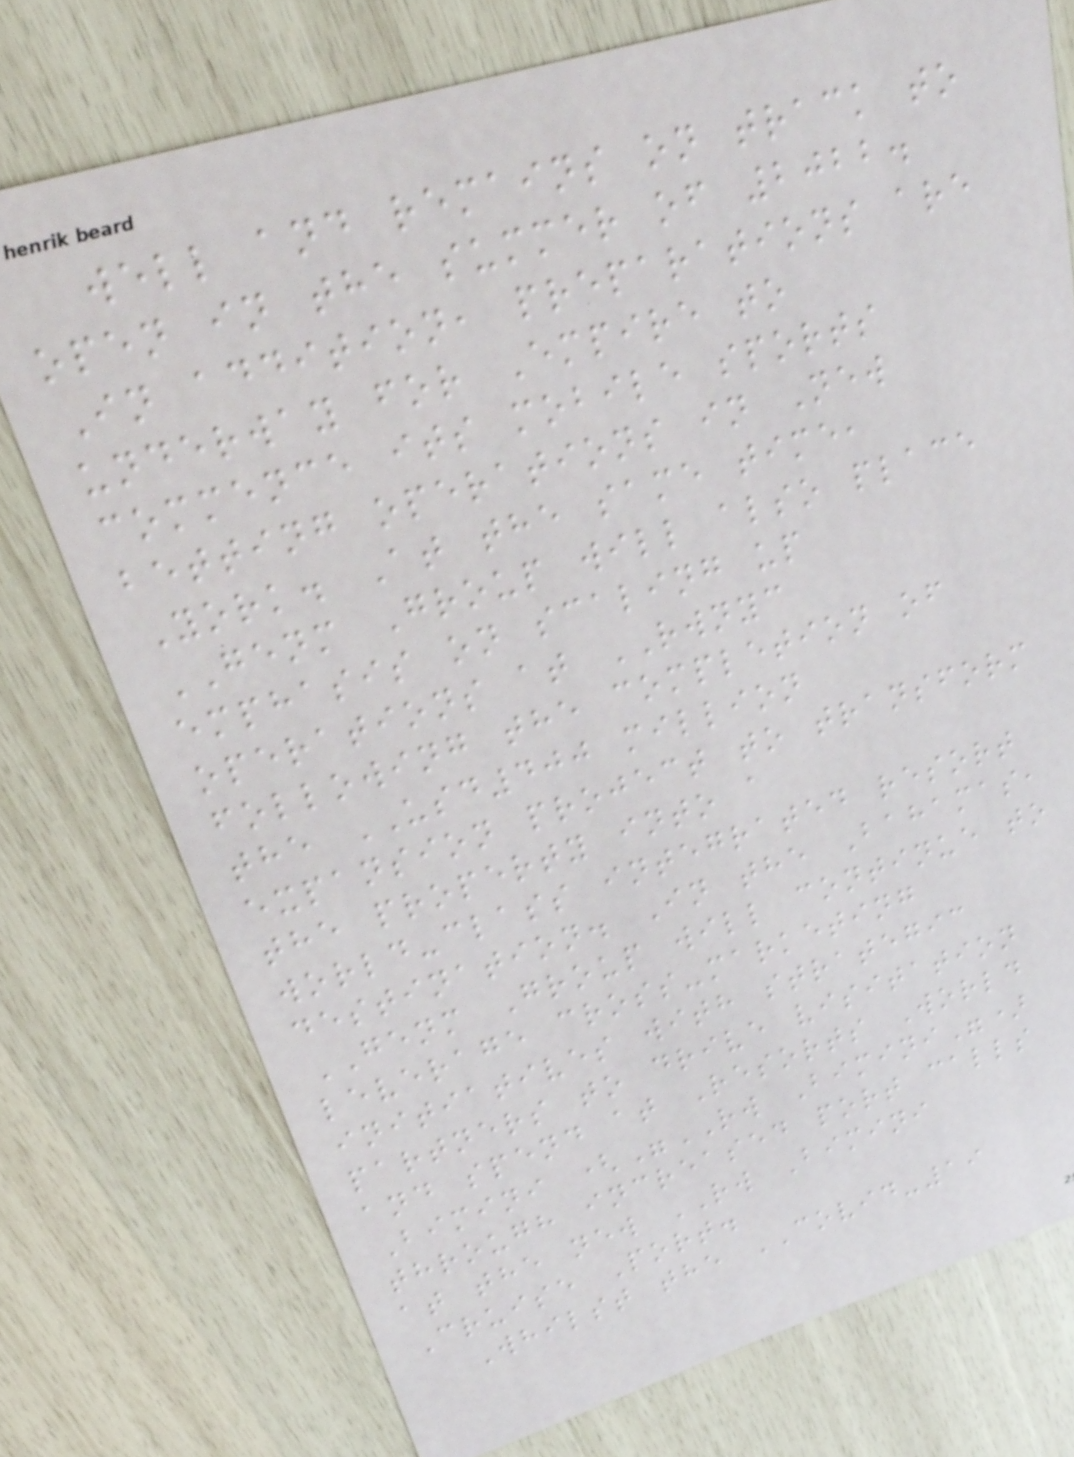well and remains on track to
open in the summer of 2022.
In addition, preparations are
underway for Empire to
commence its mobile sports
betting operations in New
York. At the same time,
GENM Group will also place
emphasis on scaling up
operations at RWNYC
following the completion of
the USD400 million
expansion project to transform
the property into a
world-class integrated resort
destination. In the Bahamas,
GENM Group will continue to
leverage cross-marketing
initiatives with strategic
partners to drive visitation
and spend at Resorts World
Bimini ("RW Bimini")
through increased port calls
at the new RW Bimini
Cruise Port.
Whilst the COVID-19
